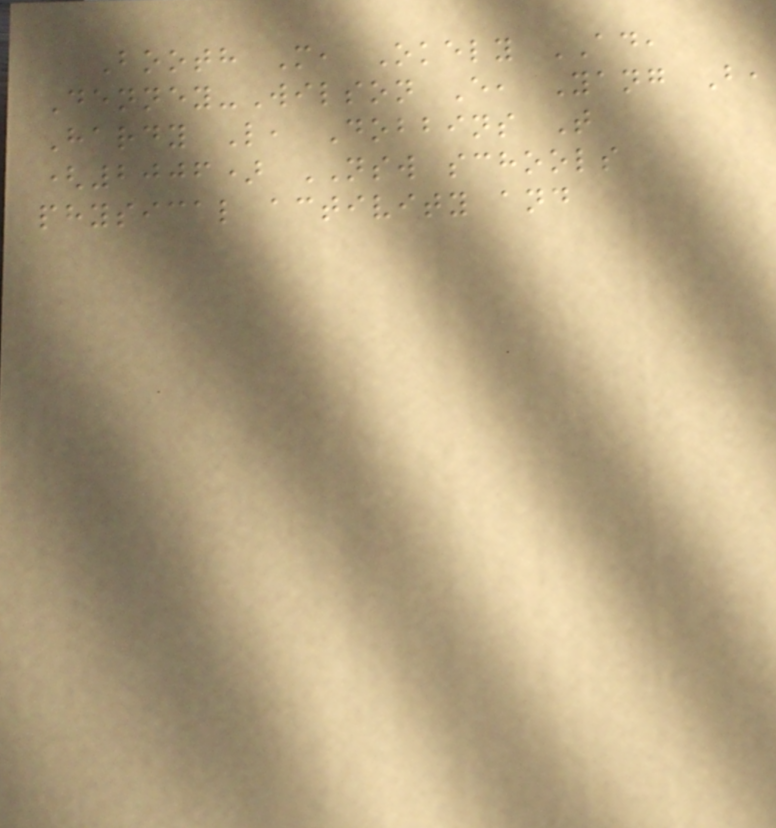Booth M, Okely AD,
Denney-Wilson E, Yang B,
Hardy L, Dobbins T
(2006) NSW schools
physical activity and
